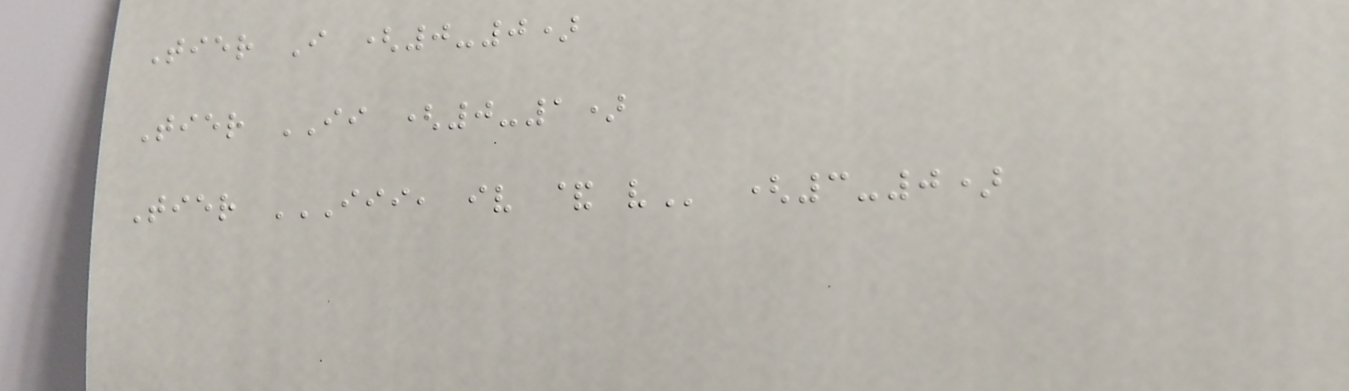Tier I (0-0)
Tier II (0-1)
Tier III, IV & V (3-0)
